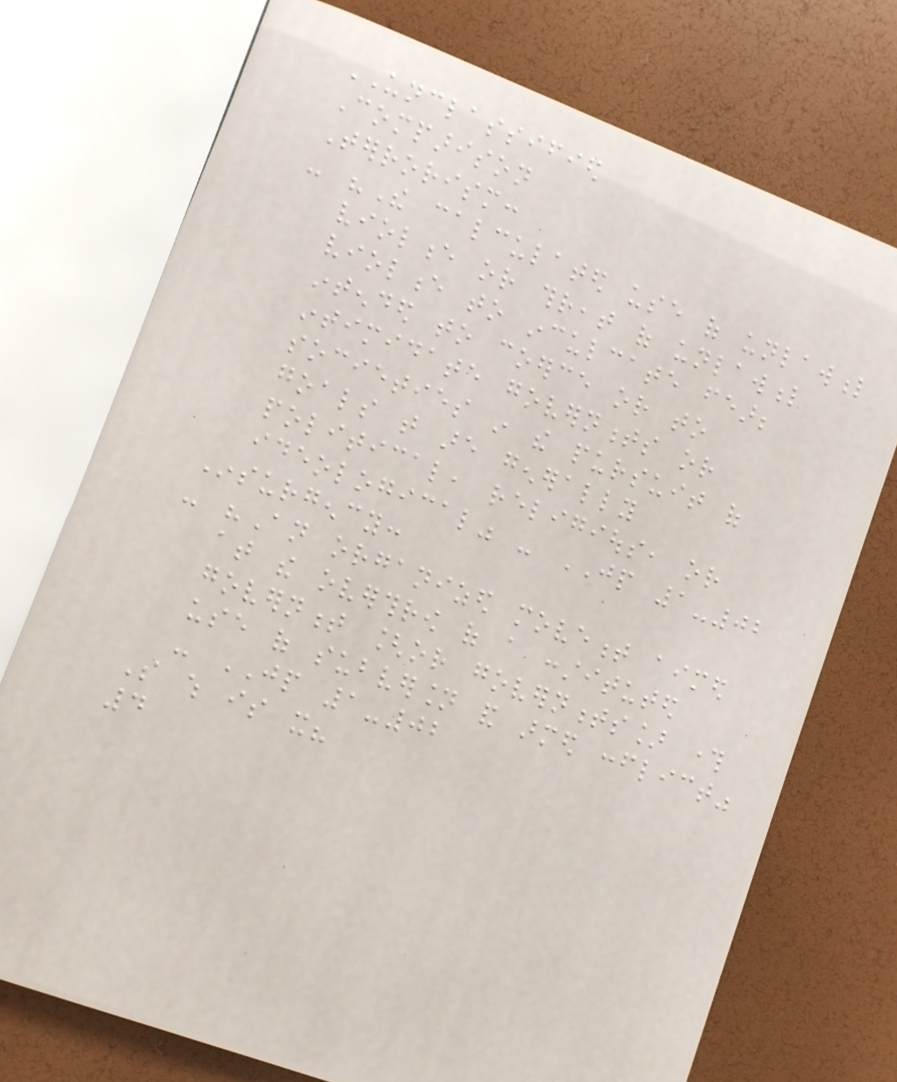UNCLASSIFIED
Comparison
Terrorism:
- "The calculated use of unlawful
violence or threat of unlawful
violence to inculcate fear;
intended to coerce or to
intimidate governments or
societies in the pursuit of
goals that are generally
political, religious, or
ideological" - JP 1-02
Insurgency:
- "An organized movement aimed
at the overthrow of a constituted
government [or governments] through
use of subversion and armed conflict"
- JP 1-02
So which is it?
4
